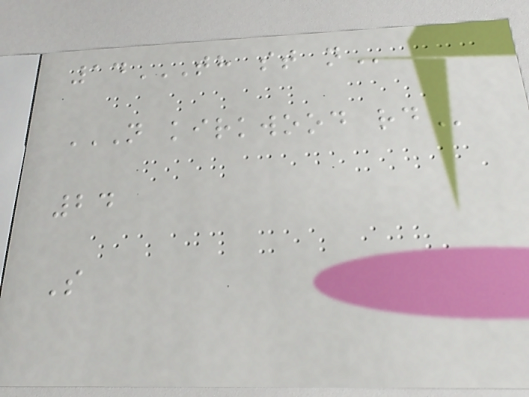14TH ST N
N KIRKWOOD RD
24
S
